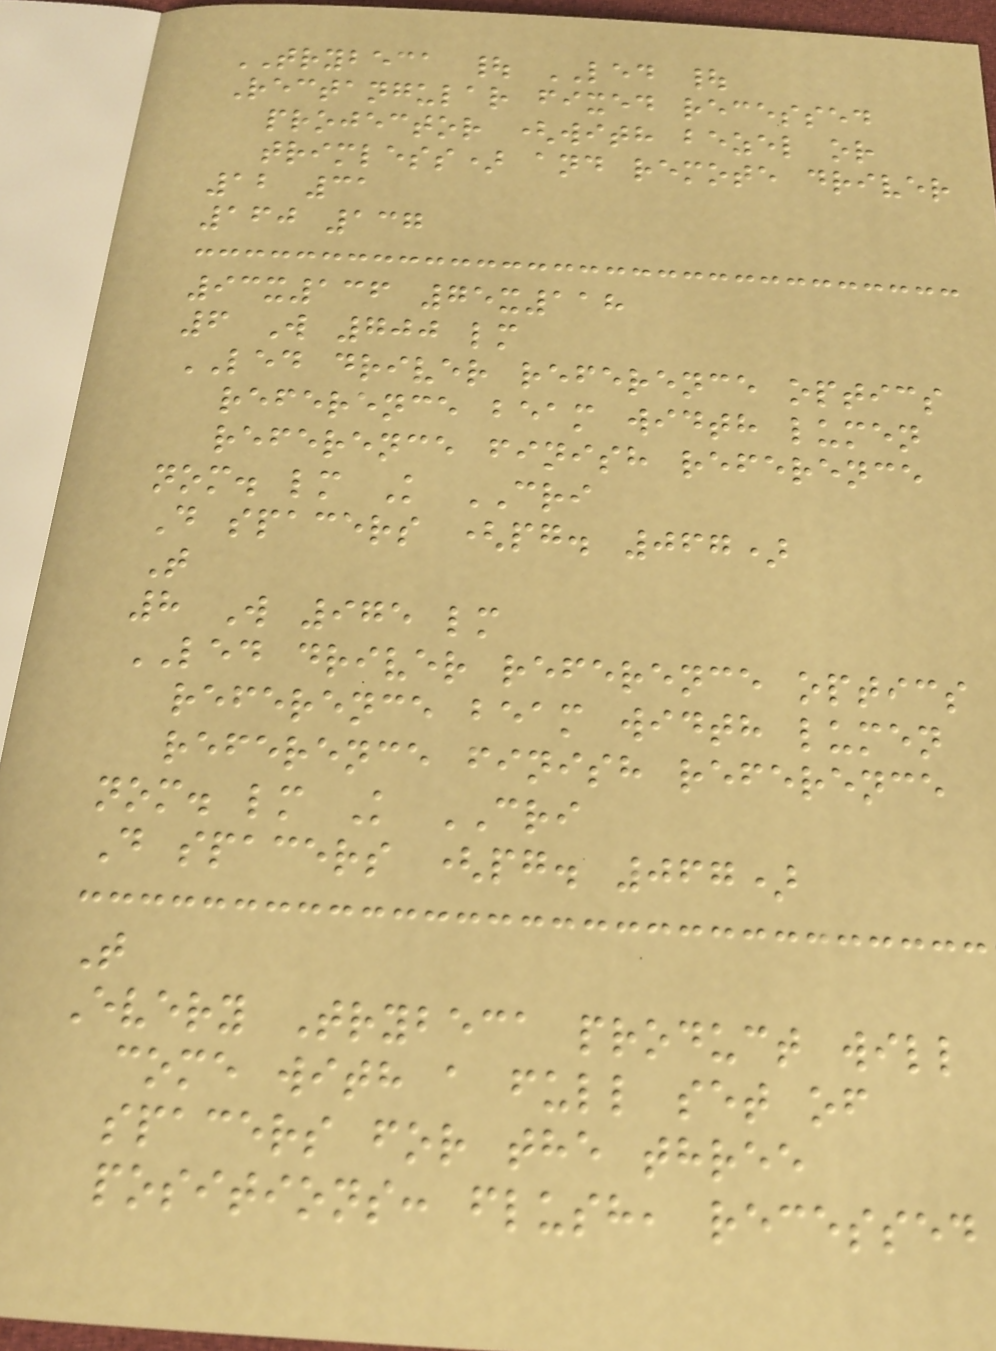TRYBECA | LED |
Rectangular fixed recessed
projector (with bezel or
trimless) and remote driver
12 31
160 137
93x136 75x118
6 W 700 lm
LED driver reference optics
reference beam width lumen
reference finish reference
nom. lm K CRI
D spacers (pg. 067)
T
8 W 975 lm
LED driver reference optics
reference beam width lumen
reference finish reference
nom. lm K CRI
D spacers (pg. 067)
T
Every Trybeca product will
come with a full set of
spacers for the three
positions: flush, recessed
